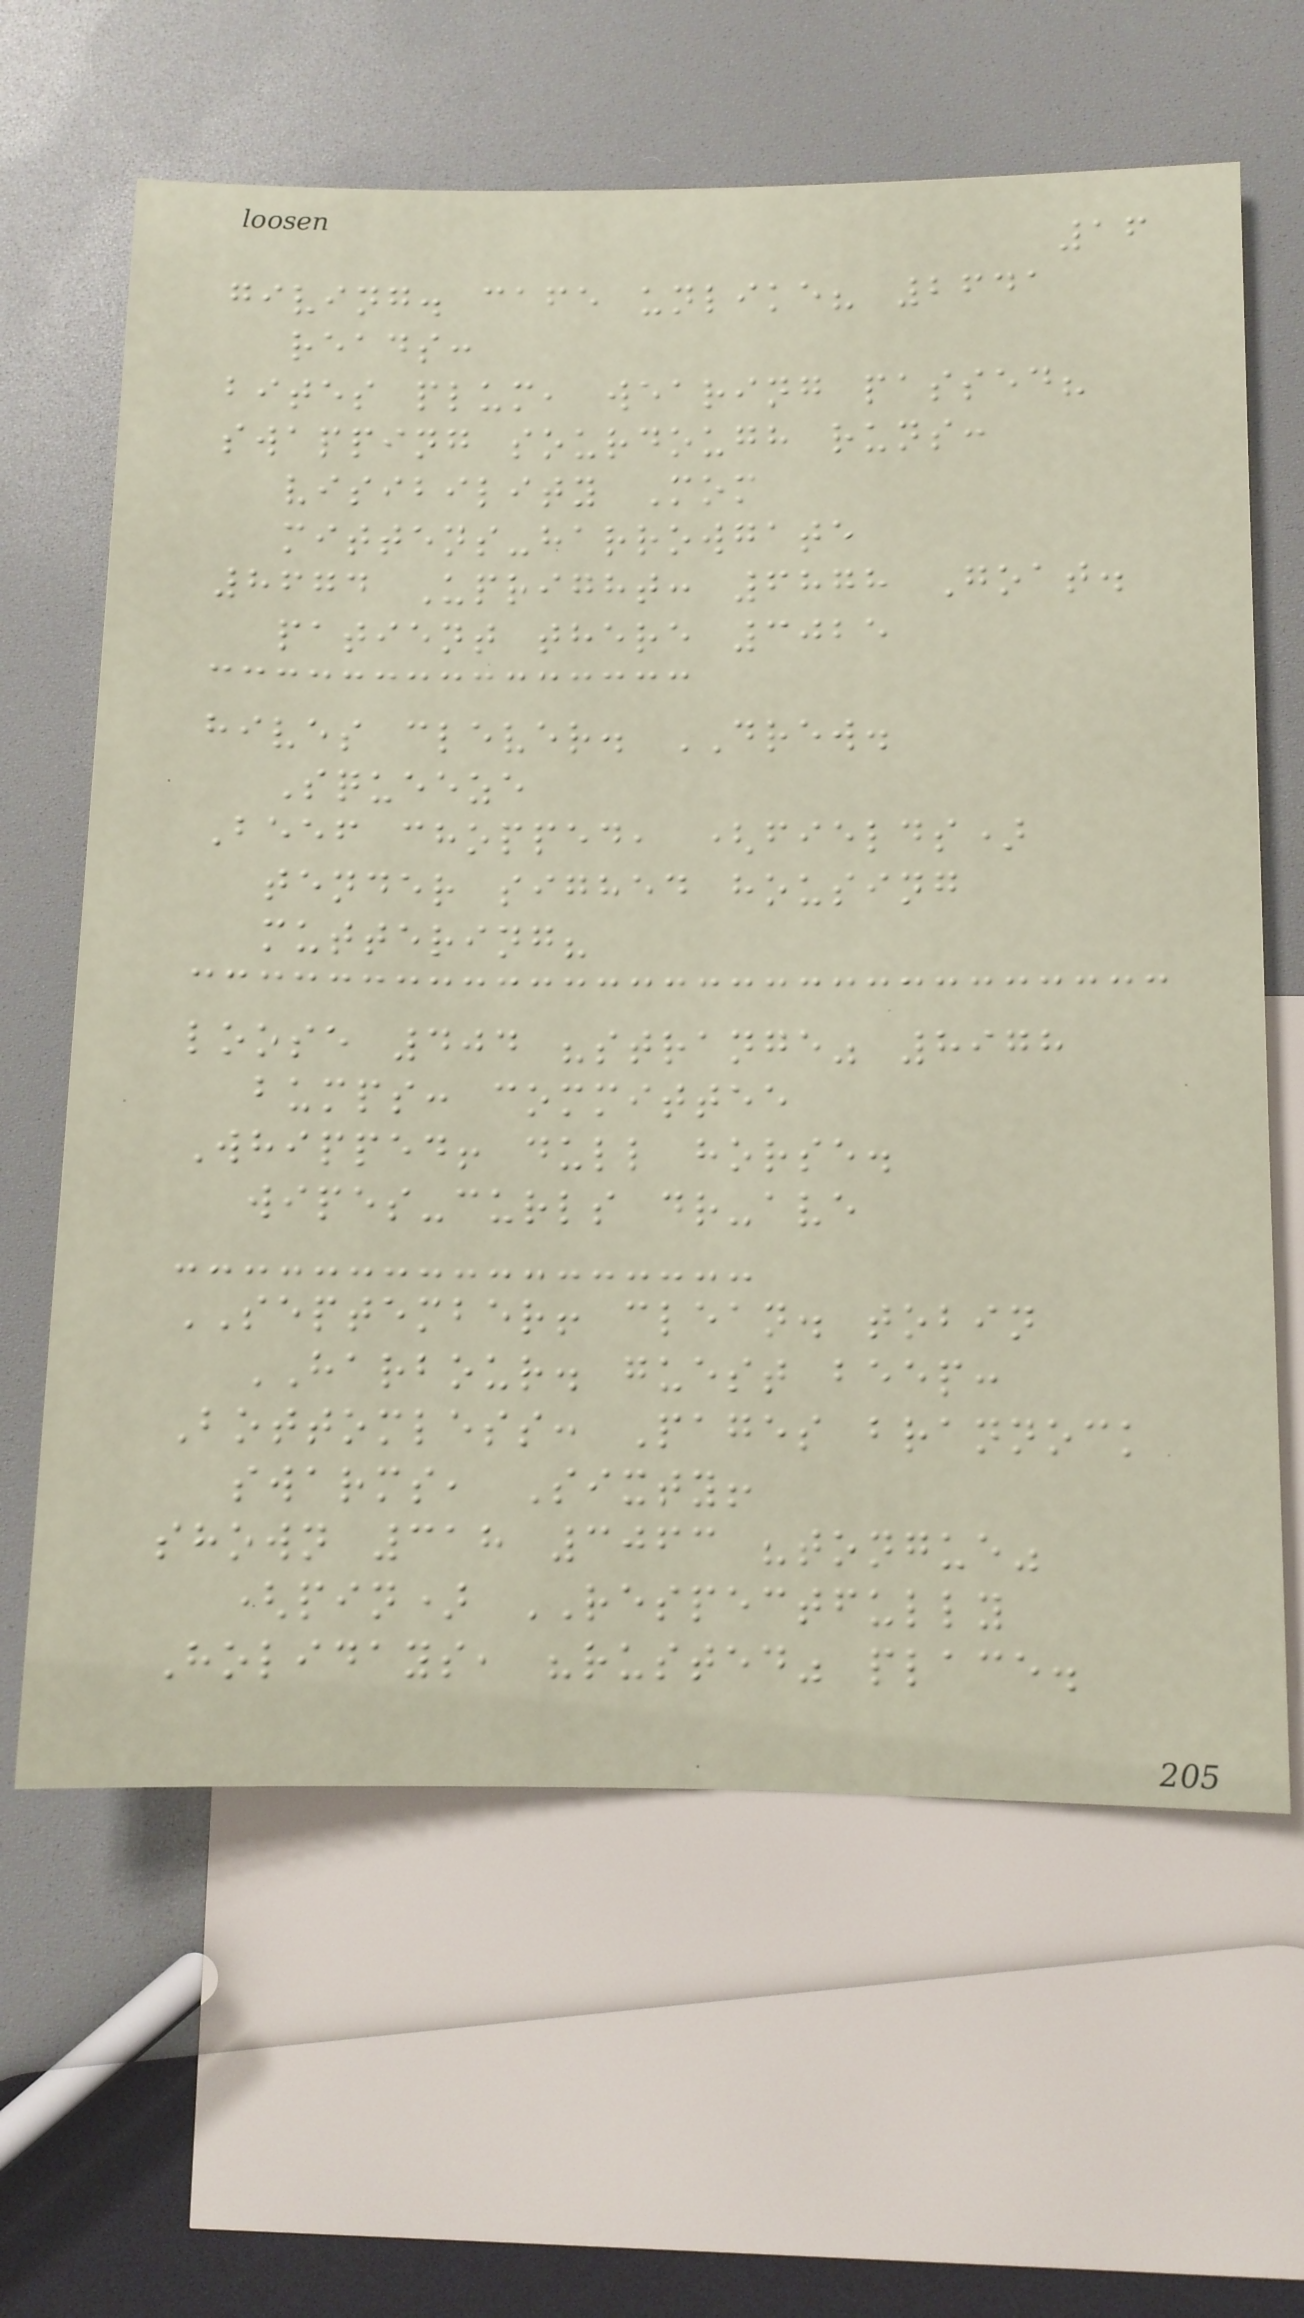16
giving. cafe unlike? 2641
reads:
bites plum, wearing passed?
swapping sourdough runs:
visibility Mom
mittens-harrowgate
8674 Upright: 6878 Goat.
patient there 3025
hives clever. DREW.
Squeeze
Beef chopped, (fields)
tender sighed housing
muttering?
loose 404 "strange" 8978
bumps: committee
Whipped! dull horse.
wipes-curls dr-ave
SEPTEMBER! clean. tobin
HARBOUR. guest beep:
Bottomless: Pages brannock
swarms, Sixty!
shown 318 3063 "tongue"
(pin) RESPECTFULLY
Holidays, "rusted" place.
